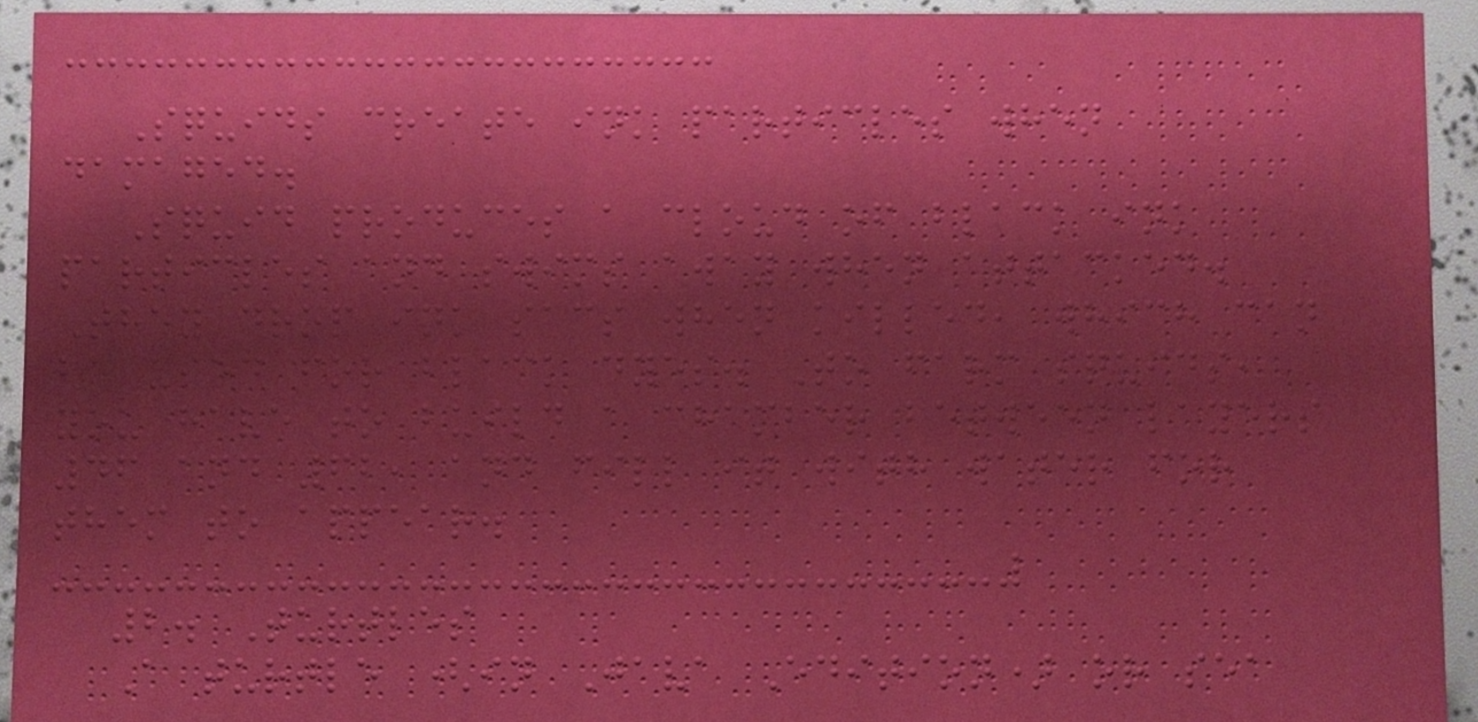Squids create ink particles when
damaged.
Squid produces a cloud of black ink
particles and swims away when attacked.
They drop ink sacs when killed, which can
be used for black dyes. To farm squids,
you have to build a chamber between layers
46 and 62, and fill it with water for
them to appear.
2. Turtles
A turtle (in Java Edition) or sea
